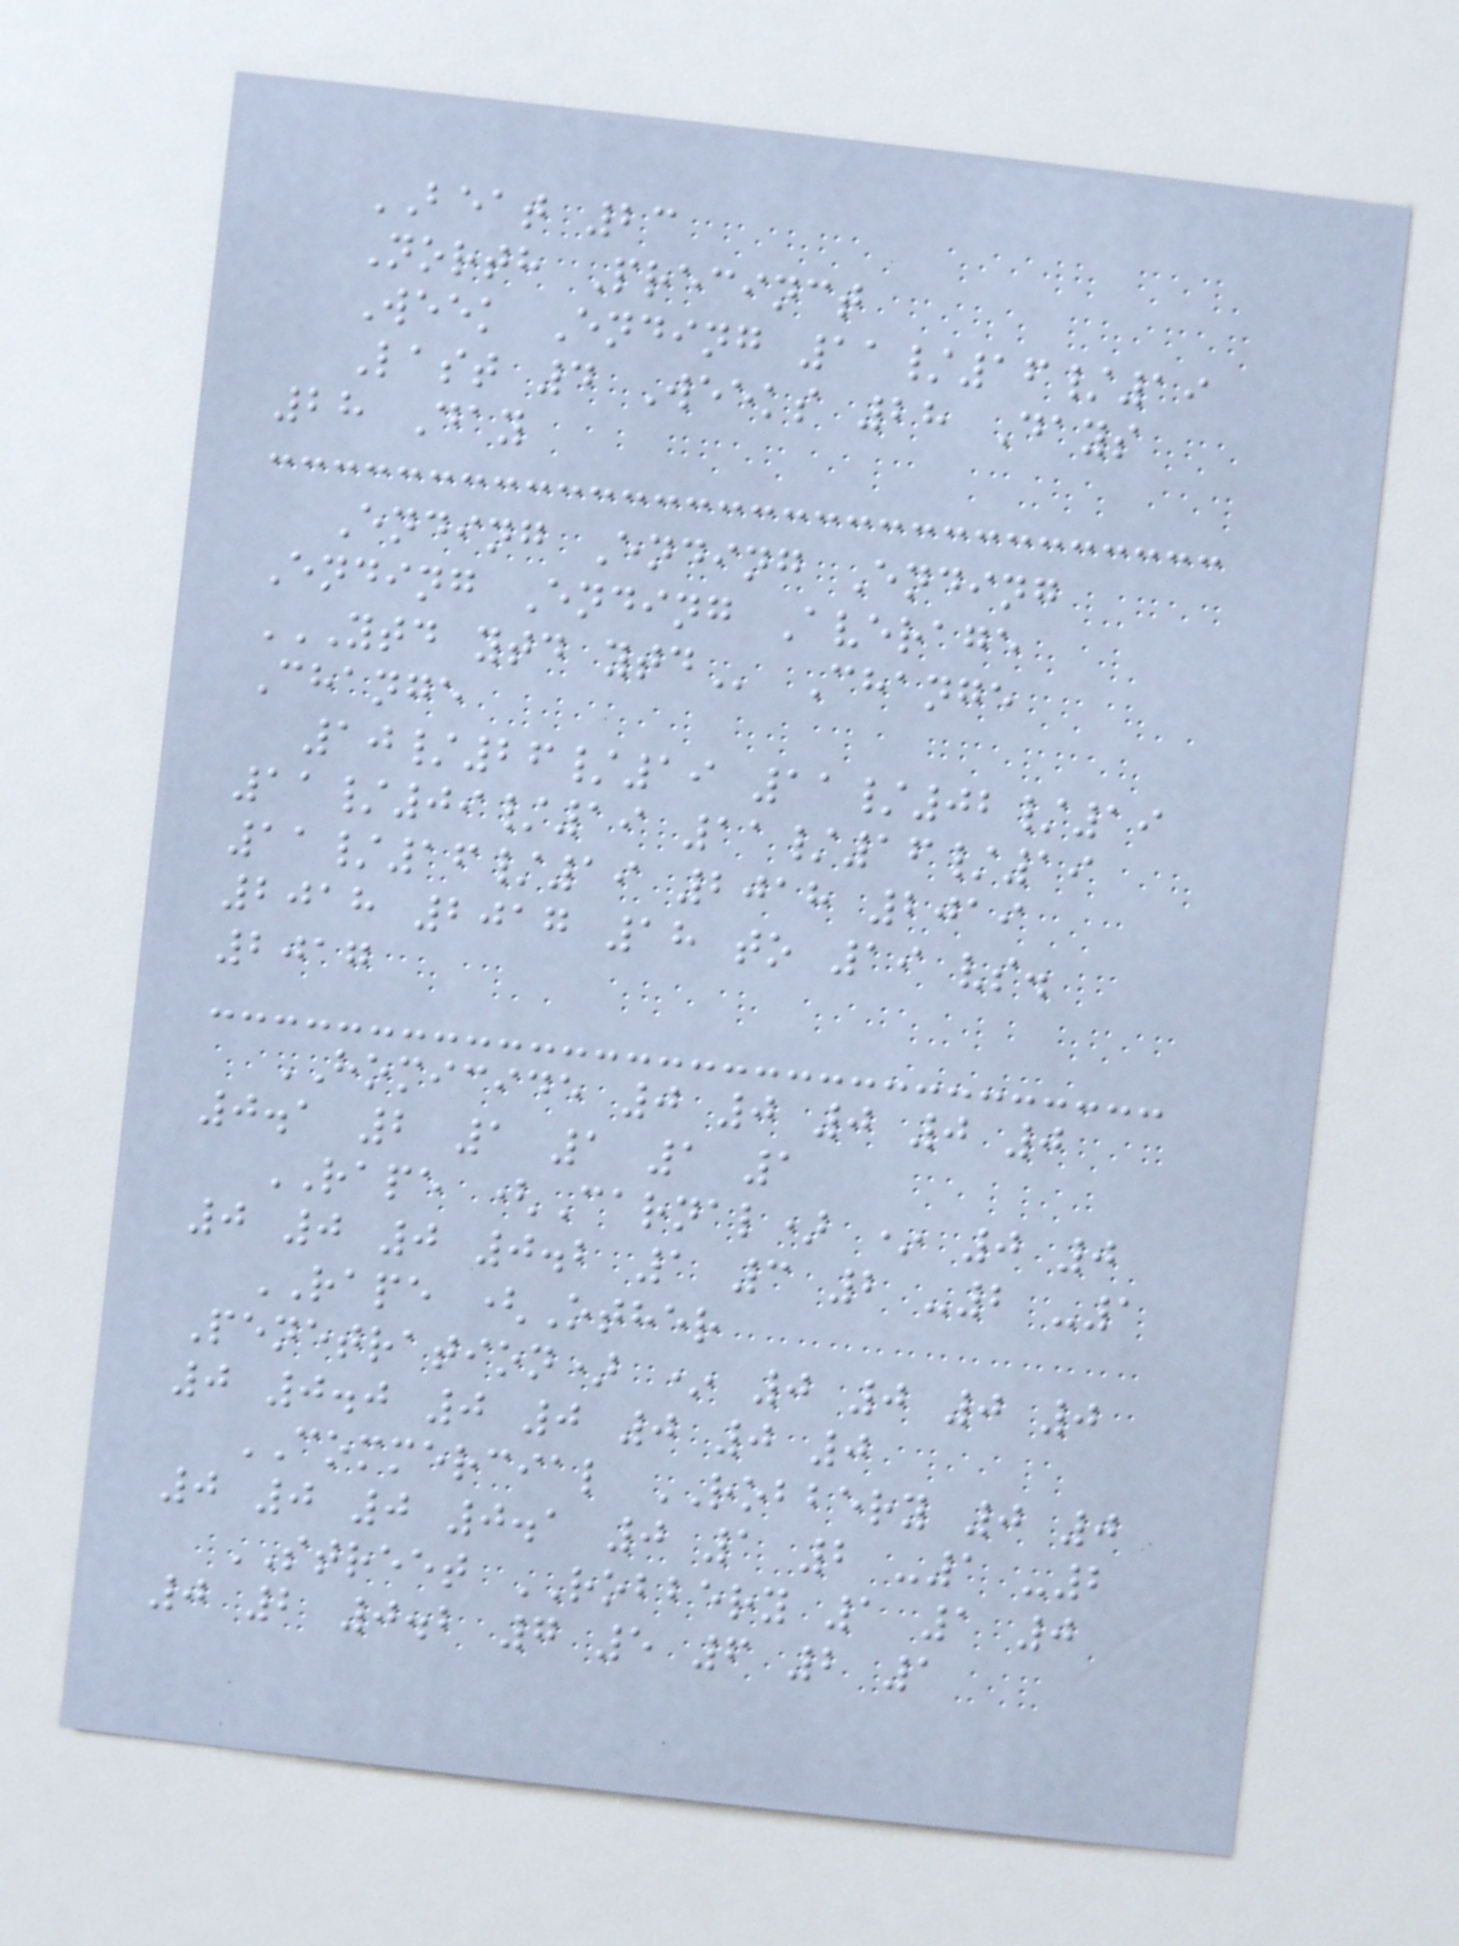BEAT 23
North Precinct
Week Ending 11/16/19
Last 4 Weeks 28 Days
28 Day
Ending Ending Ending
Ending Ending Average
YTD YTD YTD Change
Change
10/26/19 11/02/19
11/09/19 11/16/19
11/16/19 2018 2019
2018 2017 18 to 19 vs.
2017
HOMICIDE 0 0 0 0 0
0.1 2 1 1 1 1
RAPE (Carnal) * 0 0
0 0 0 0.2 1 3 2 -2 -1
RAPE (Other
Penetration) * 0 0 0 0
0 0.0 0 0 0 0 0
COMMERCIAL ROBBERY 0 0
0 0 0 0.1 0 1 2 -1 -2
STREET ROBBERY 1 1 0
0 2 0.2 7 5 6 2 1
